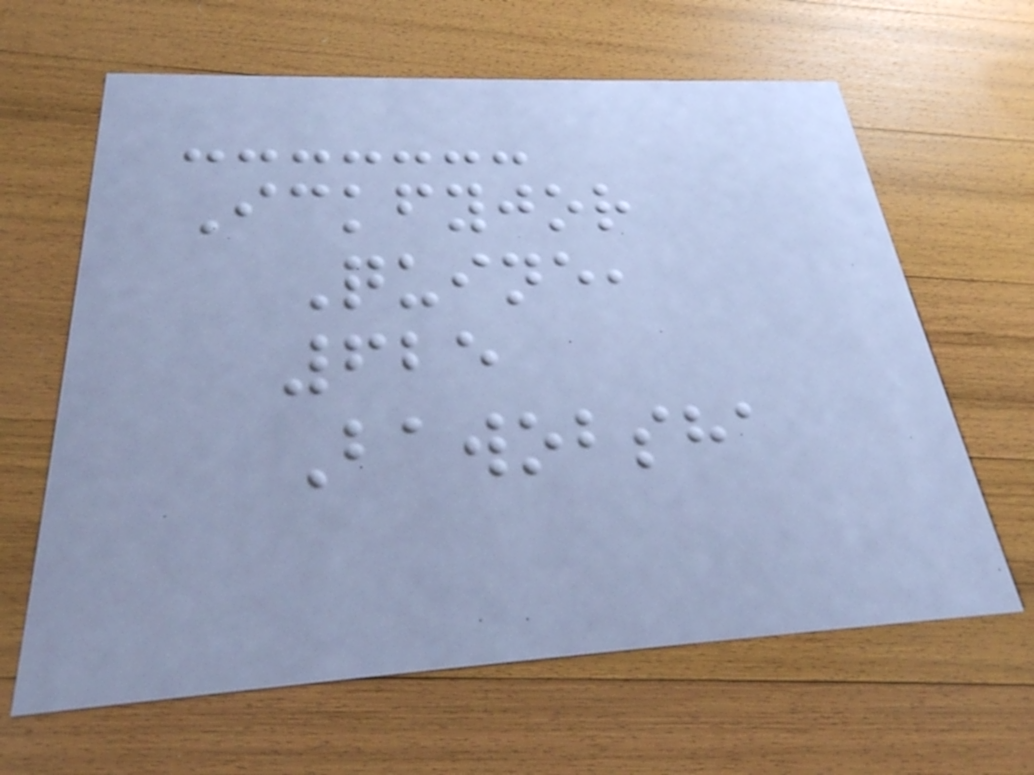Ickfyjor
Quine,
625
Bawobsha
